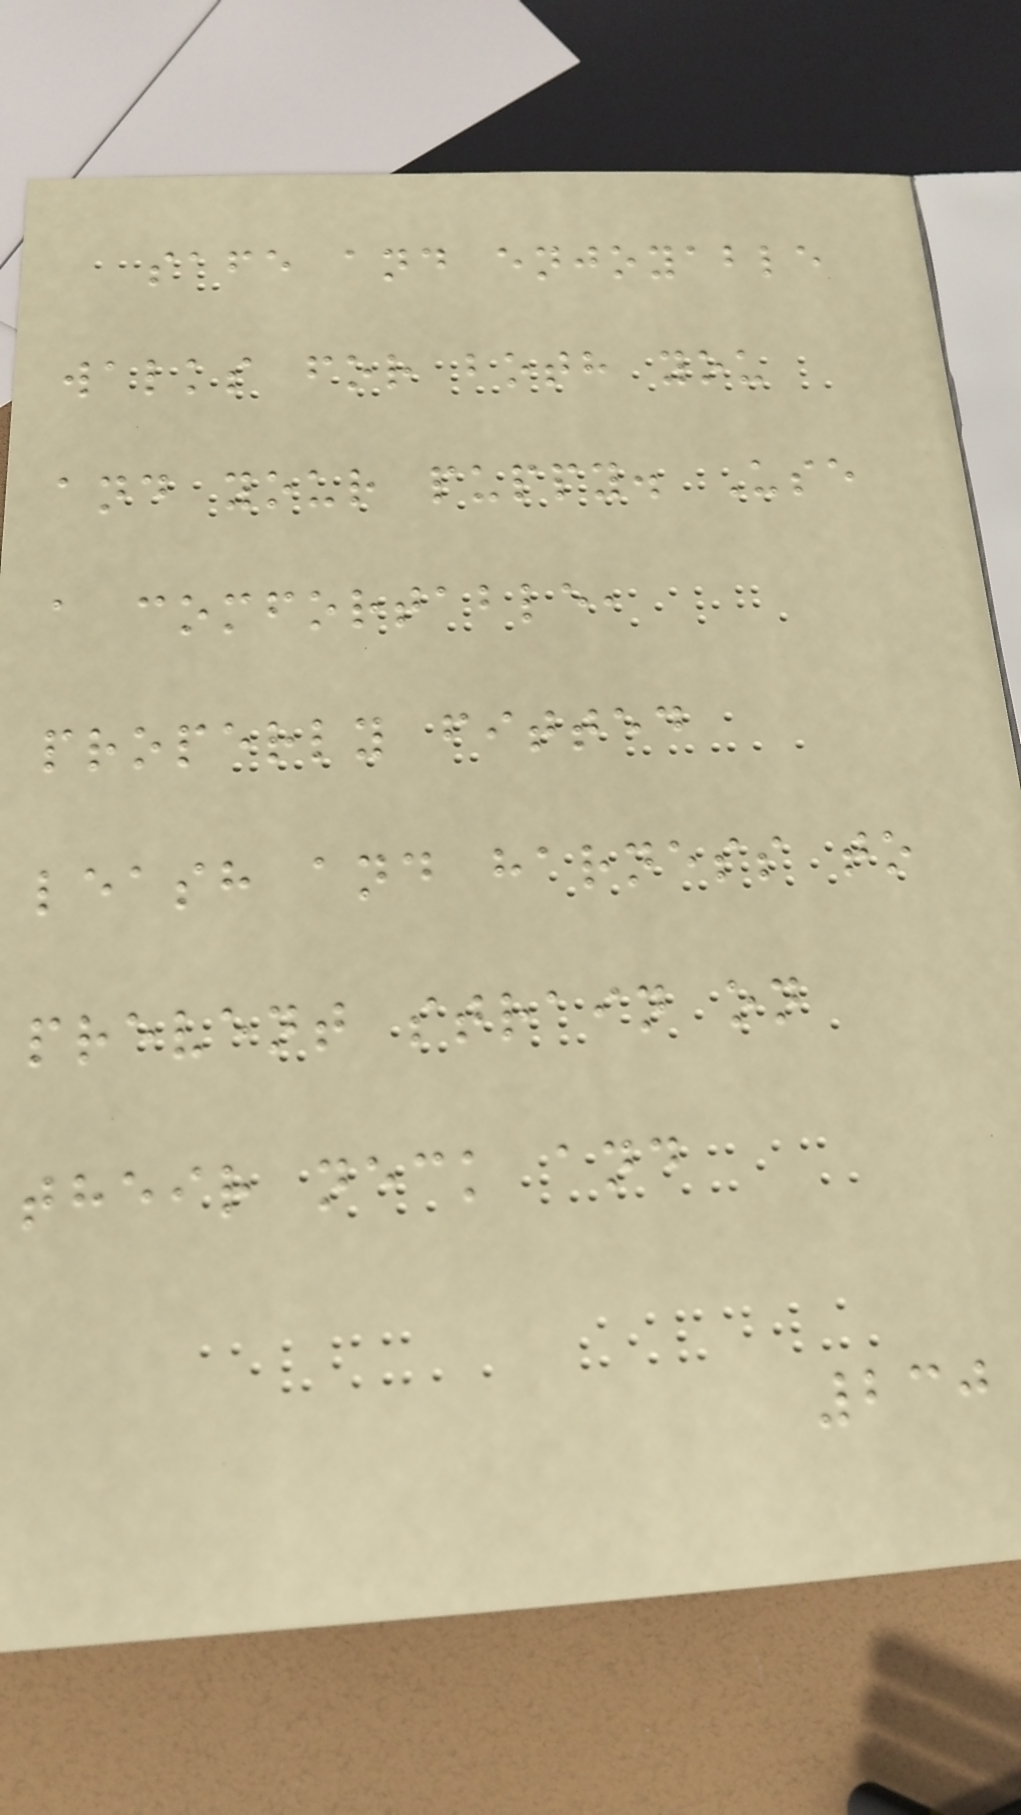safe and enjoyable
walks for both you
and your puppy. Use
a comfortable,
properly fitted
leash and harness to
prevent strain on
their neck and
230
